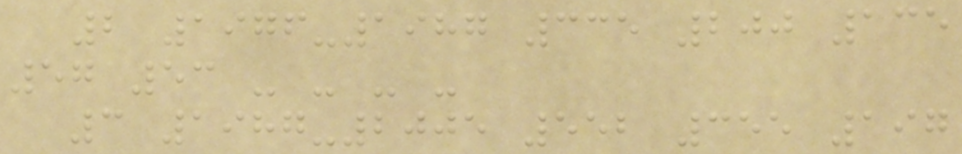2 1976-1987 335 200 135
57 53 - - - -
3 1987-2005 552 355 197
